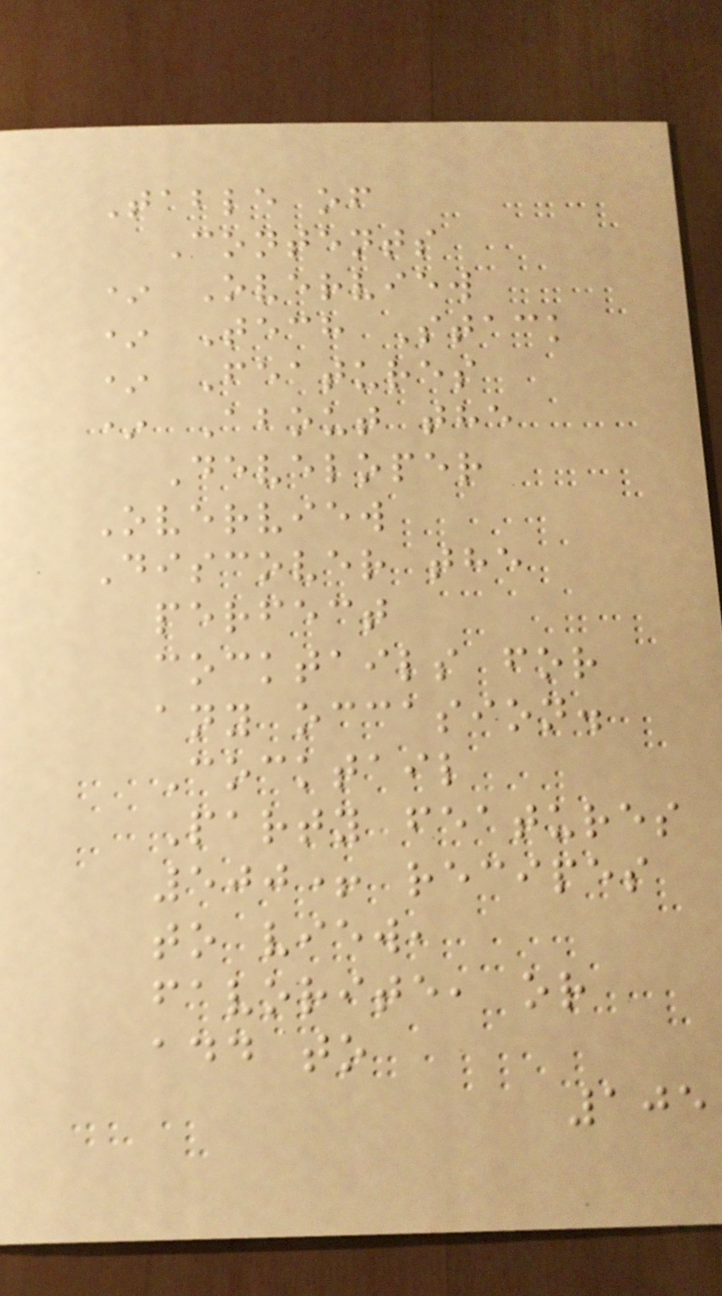Table of
Contents
* Overview
* Tech Stack
* Features
* About the
Developer
Overview
Discover the
perfect
cocktails for
any occasion.
Cocktail
Party features
500+ recipes
to view,
favorite, or
add to
105
